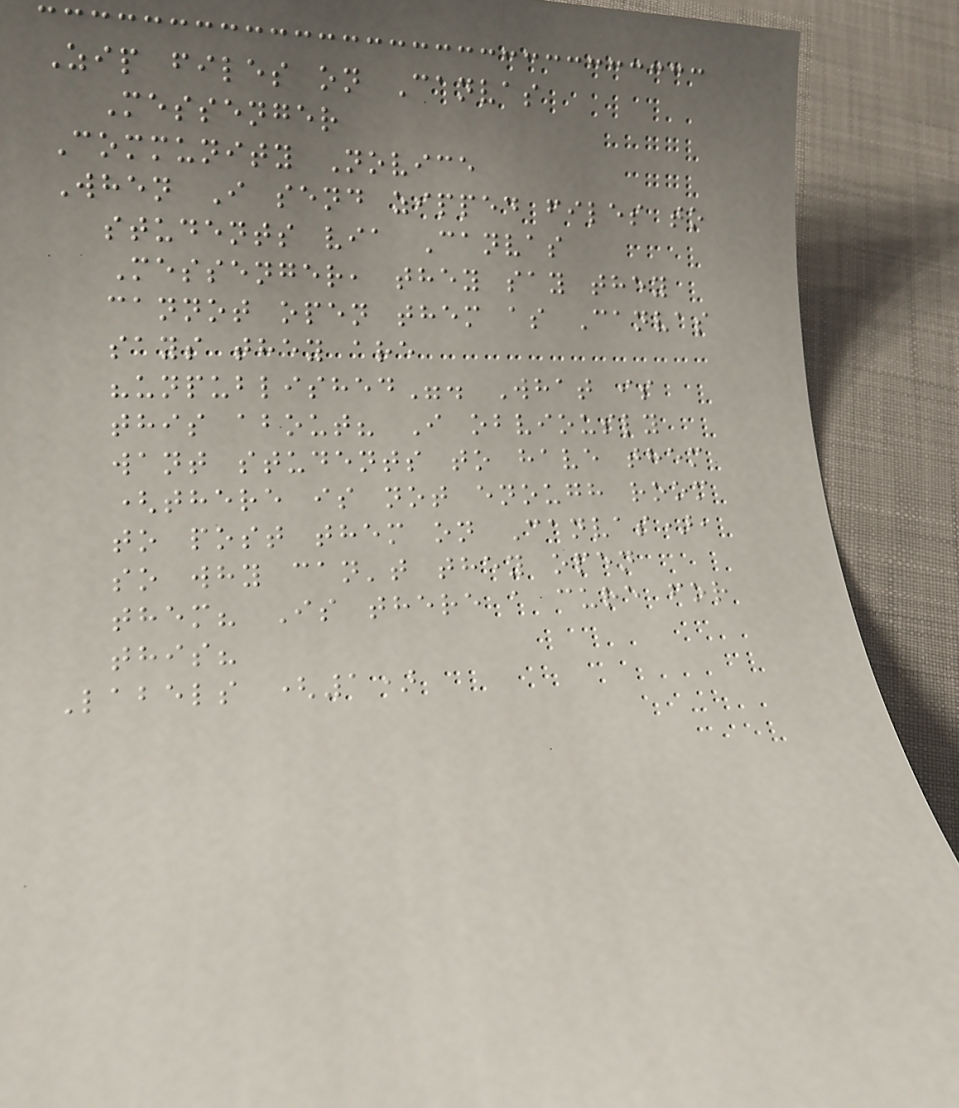Zip files on Canvas
Messenger
Community Novice
When I send zipped files to
students via Canvas
Messenger, they say they
cannot open them as Canvas
says they are
"unpublished". What is
this about? I obviously
want students to have them
(there is not enough room
to post them on Canvas),
so why can't they open
them? Is there a cure for
this?
Labels (1)
